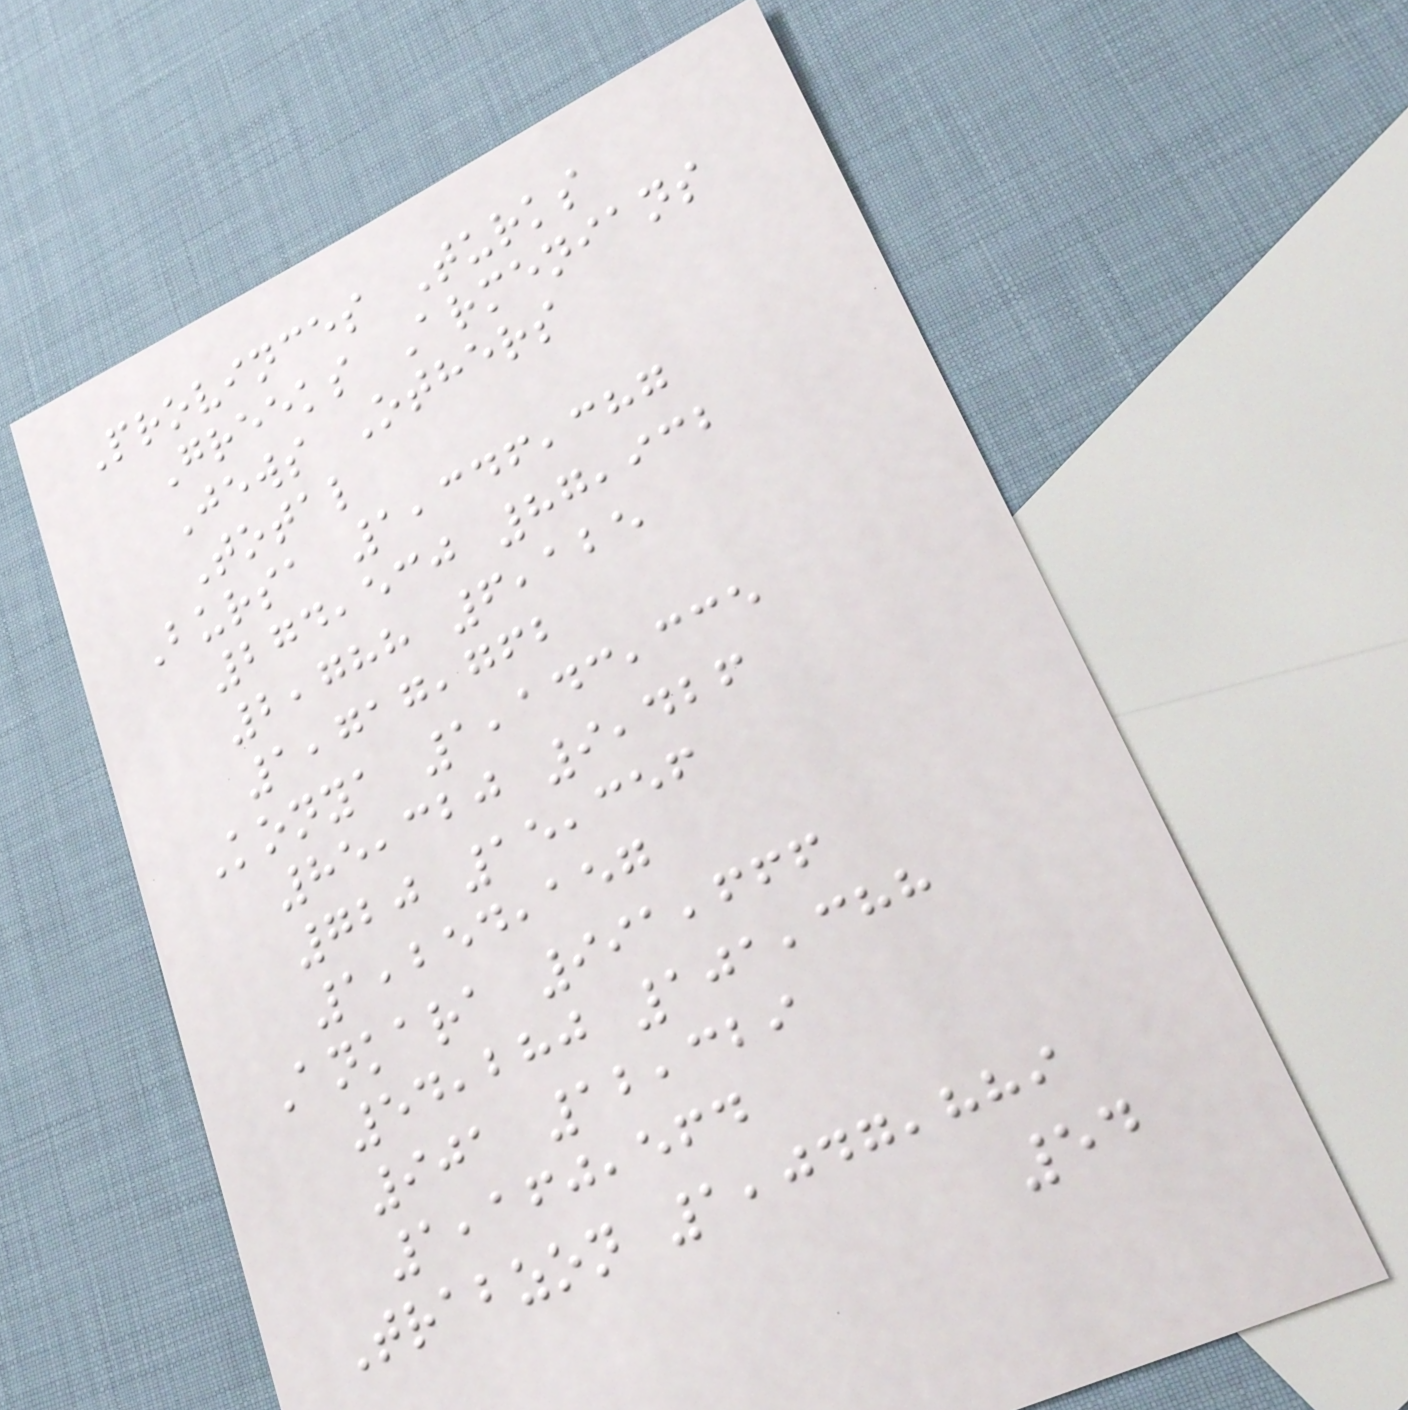Provinces Turks
Greeks Armenians
Jews Others
Total
Bursa 1,346,387
274,530 87,932
2,788 6,125
1,717,762
Konya 1,143,335
85,320 9,426
720 15,356
1,254,157
Ankara 991,666
54,280 101,388
901 12,329
1,160,564
Trabzon 1,047,889
54
